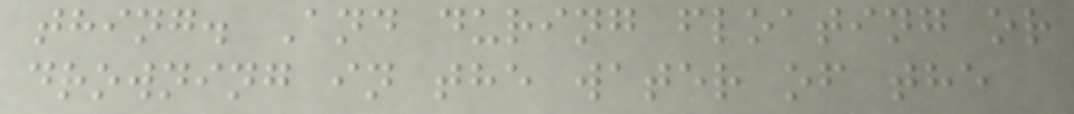thing. And during floating or
drowning in the water of the
